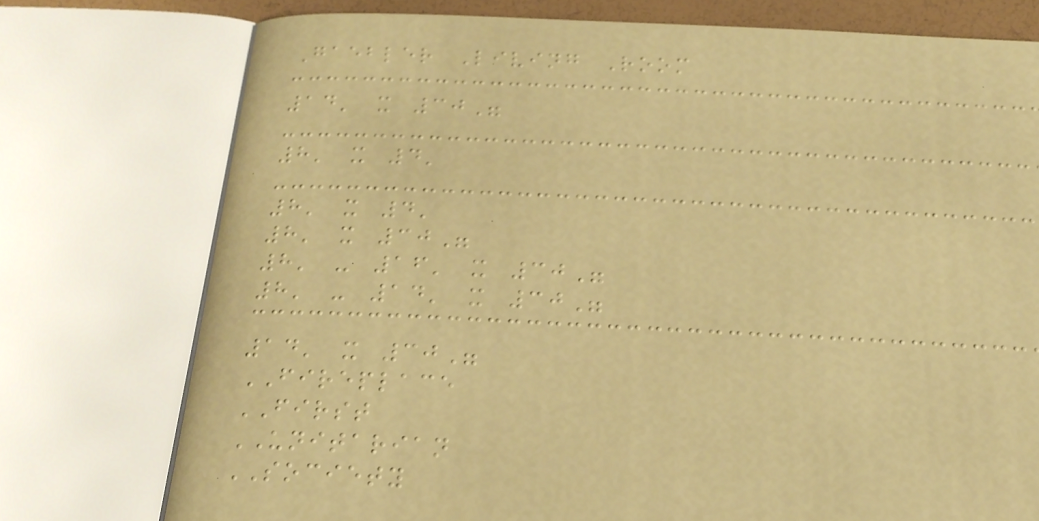Gaebler Living Room
14' x 30"
8' x 4'
8' x 4'
8' x 30"
8' - 16' x 30"
8' - 14' x 30"
14' x 30"
FIREPLACE
FIRST
UNITARIAN
SOCIETY
